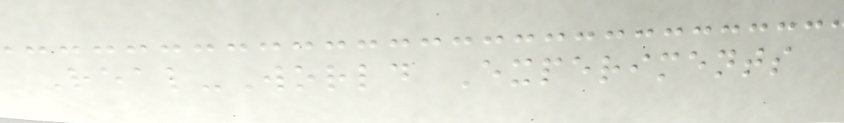Real-World Experiments
